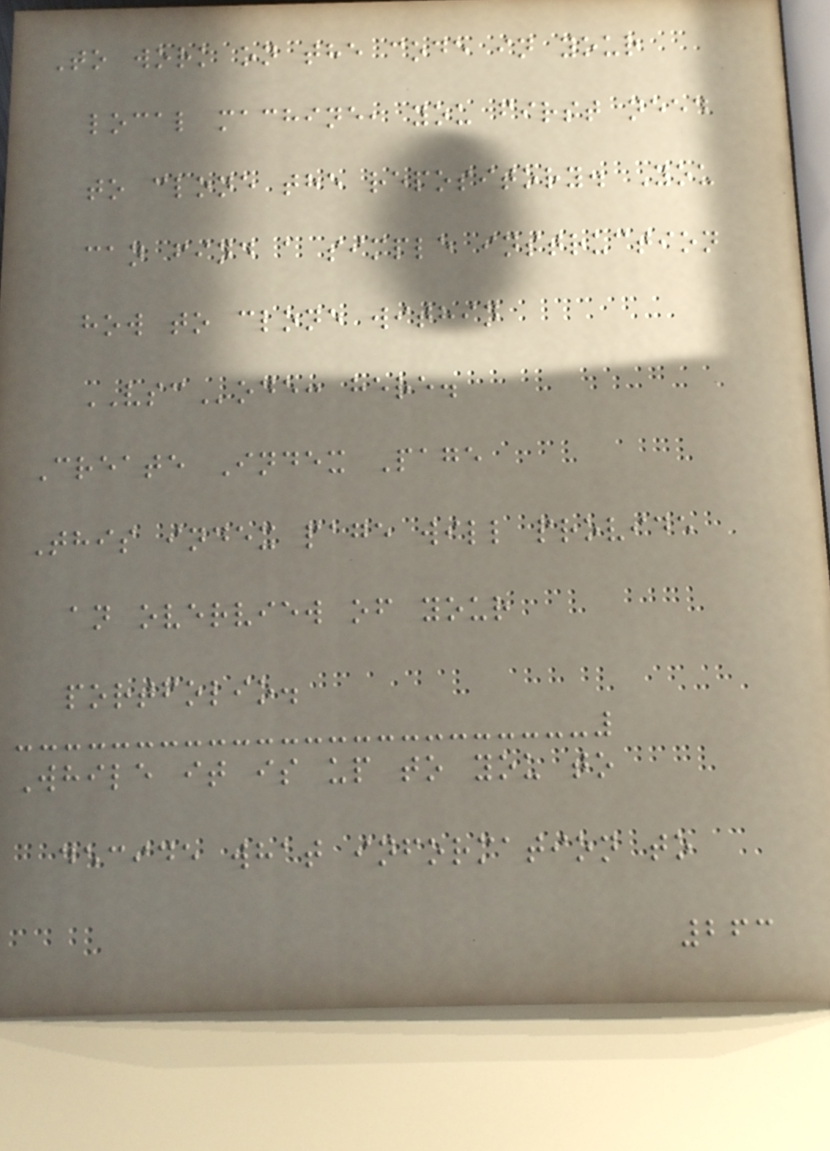To work on the code in your
local machine, you first need
to clone the repository. You
can find a simple instruction
how to clone within
VSCode: here.
Create Index Page
This index page will provide
an overview of your
portfolio.
While it is up to you to
decide what information to
263
